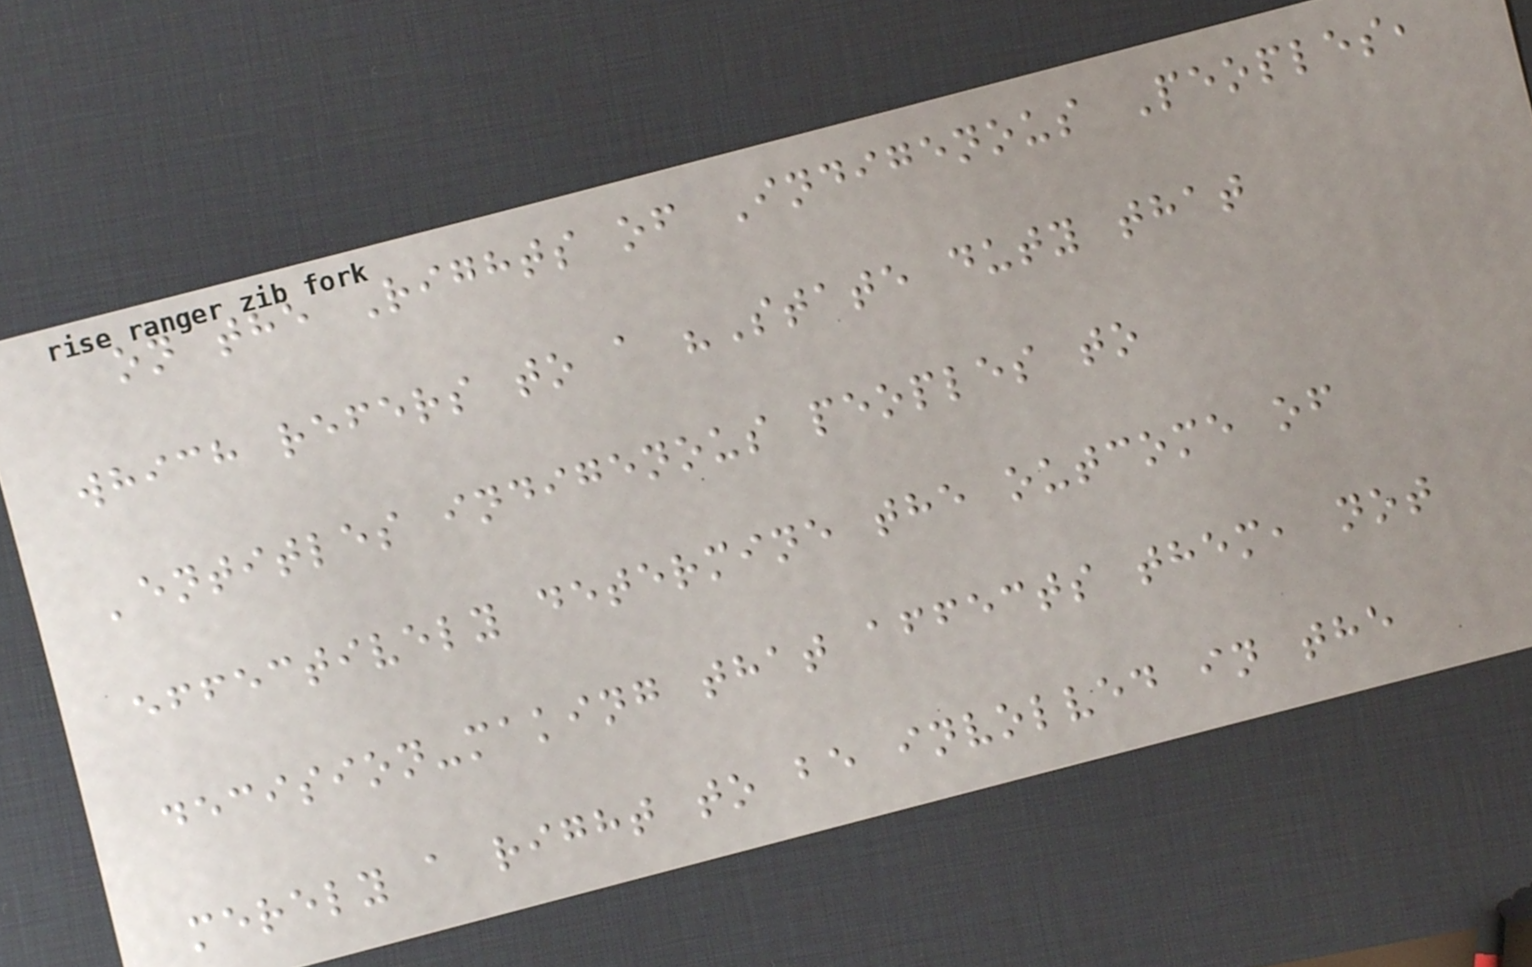on the Rights of Indigenous Peoples,
which refers to a "State duty that
'entitles indigenous peoples to
effectively determine the outcome of
decision-making that affects them, not
merely a right to be involved in the
